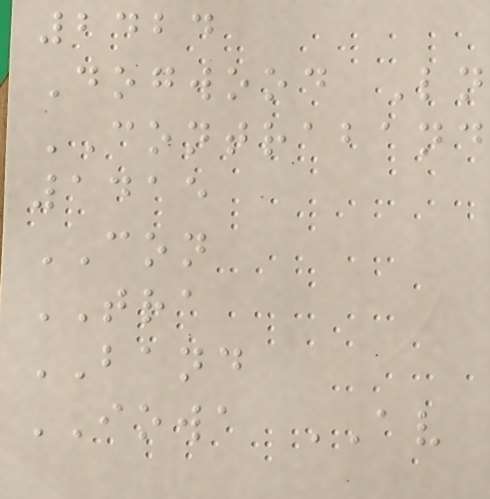2424
Dogwood Ln
CONTRABAND
1415
CON
TRA
BAND
IOWA AV
